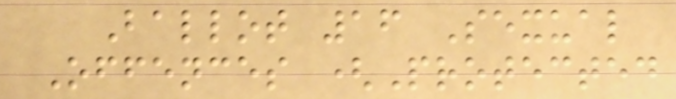Ballot 16 Sexual
Offences (Protected
